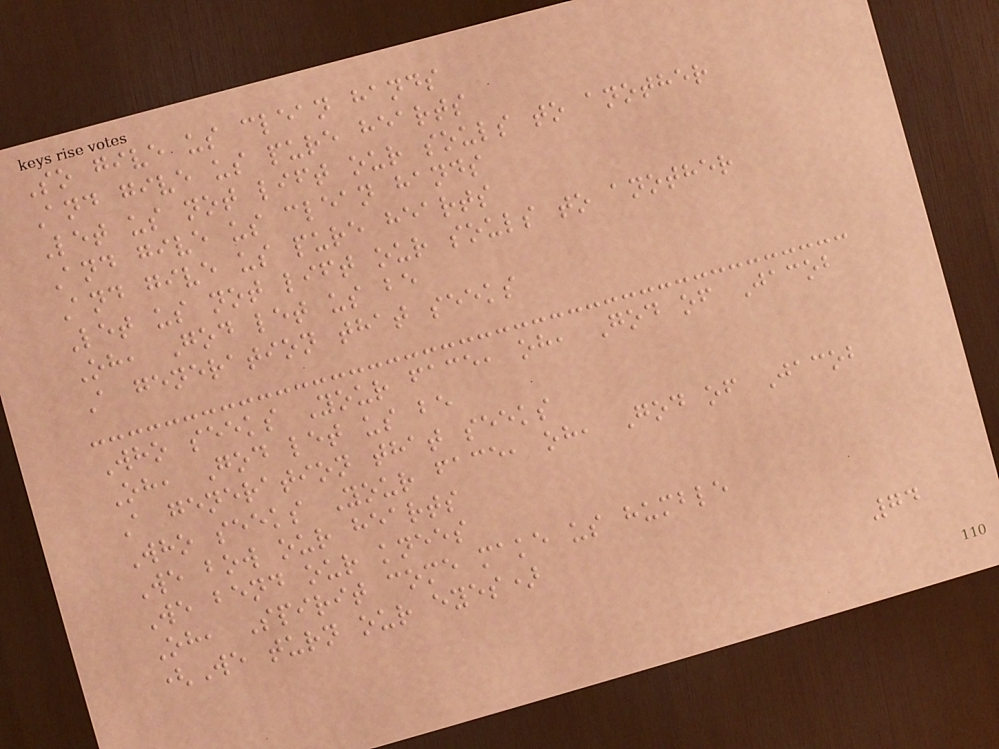So give us clean hands
And give us pure hearts
Let us not lift our souls to another
And give us clean hands
And give us pure hearts
Let us not lift our souls to another
Oh, God let us be
A generation that seeks
Who seeks Your face, oh, God of Jacob
Oh, God let us be
A generation that seeks
Who seeks Your face, oh, God of Jacob
We bow our hearts
We bend our knees
Oh, Spirit come make us humble
(We turn our eyes)
74
